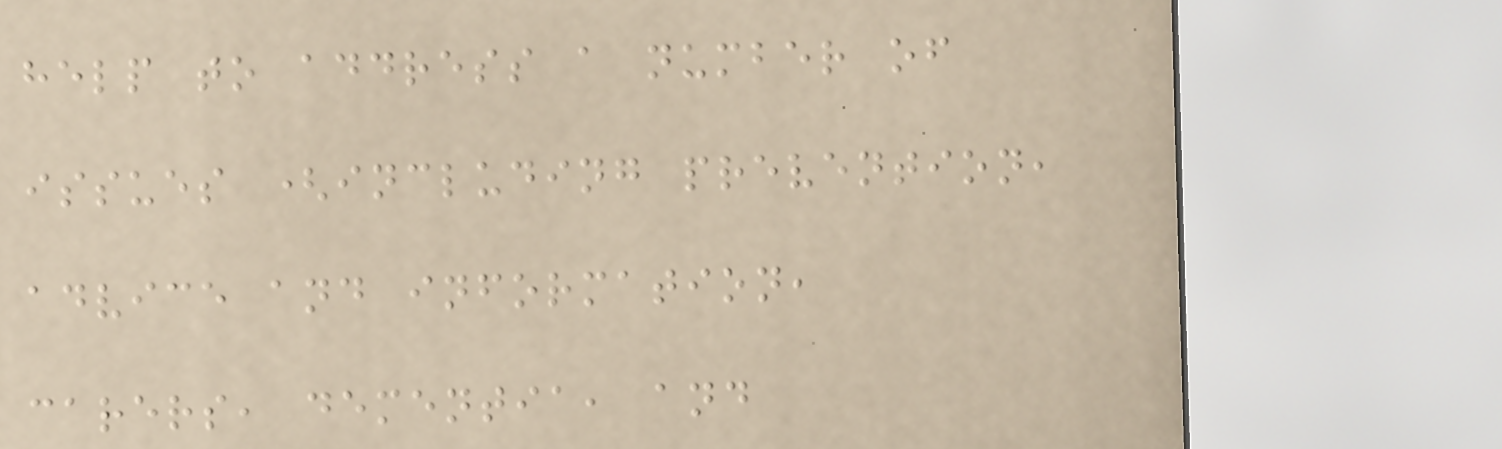help to address a number of
issues (including prevention,
advice and information,
carers, dementia, and
